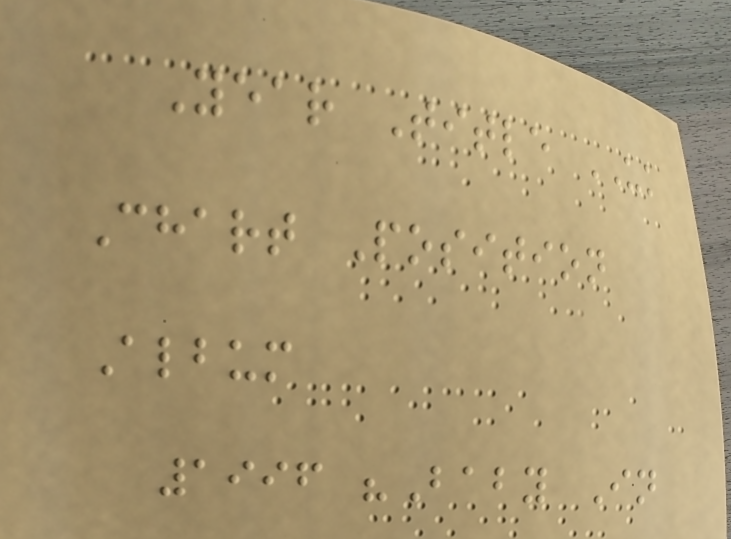Year Title UK
Chart Position
Album
1996 "Baby In
